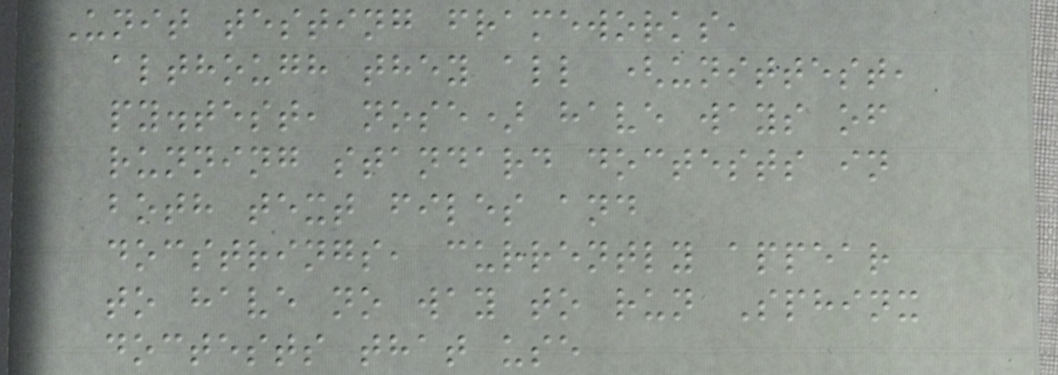Unit testing frameworks,
although they all (unittest,
py.test, nose) have ways of
running standard doctests in
both text files and
docstrings, currently appear
to have no way to run Sphinx
doctests that use
